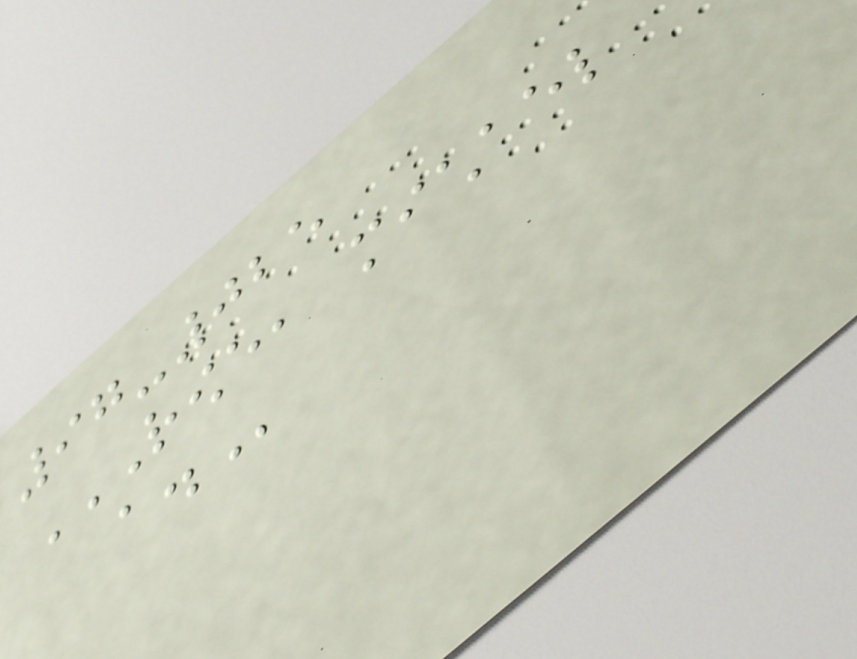97-025
ROWE, MICHAEL
A.
